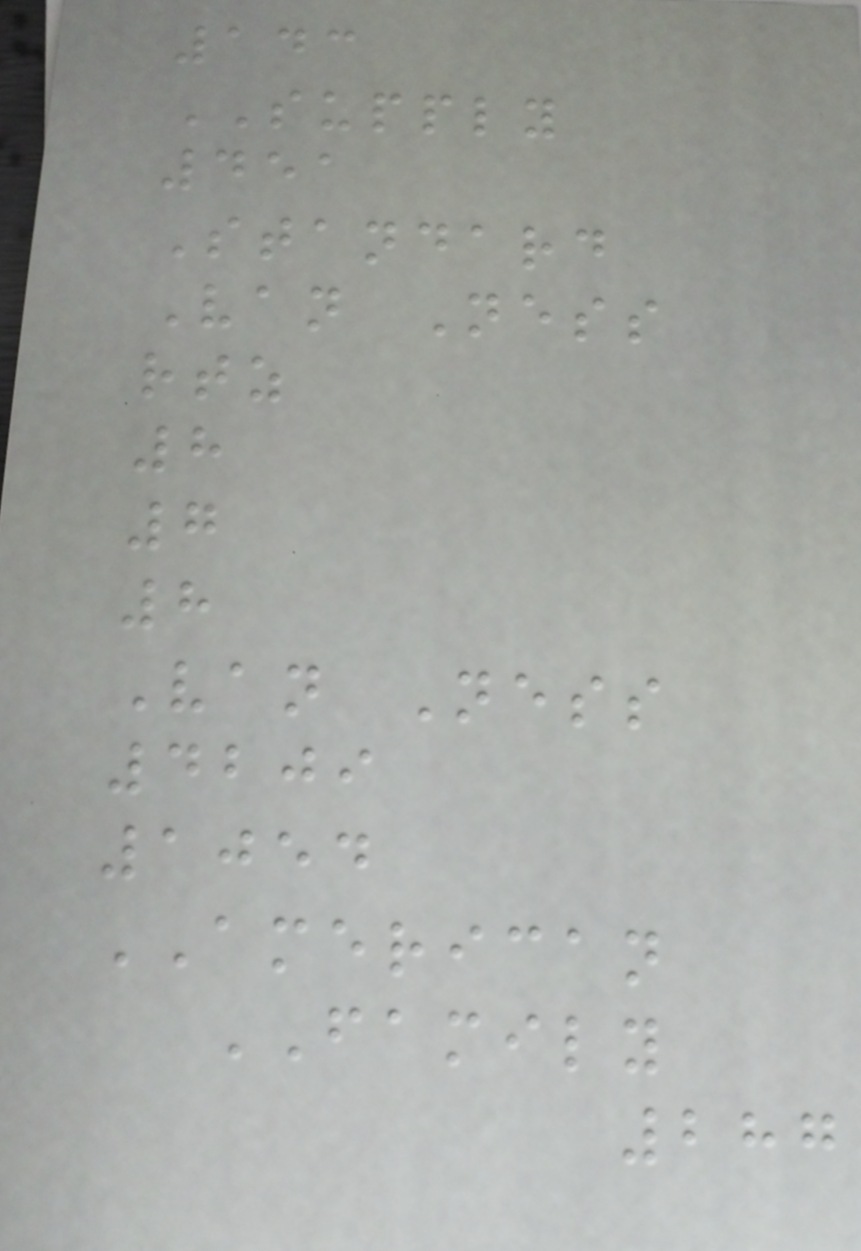143
SUPPLY
451
Standard
Van Ness
rtz
8
7
8
Van Ness
4209
1054
AMERICAN
FAMILY
287
